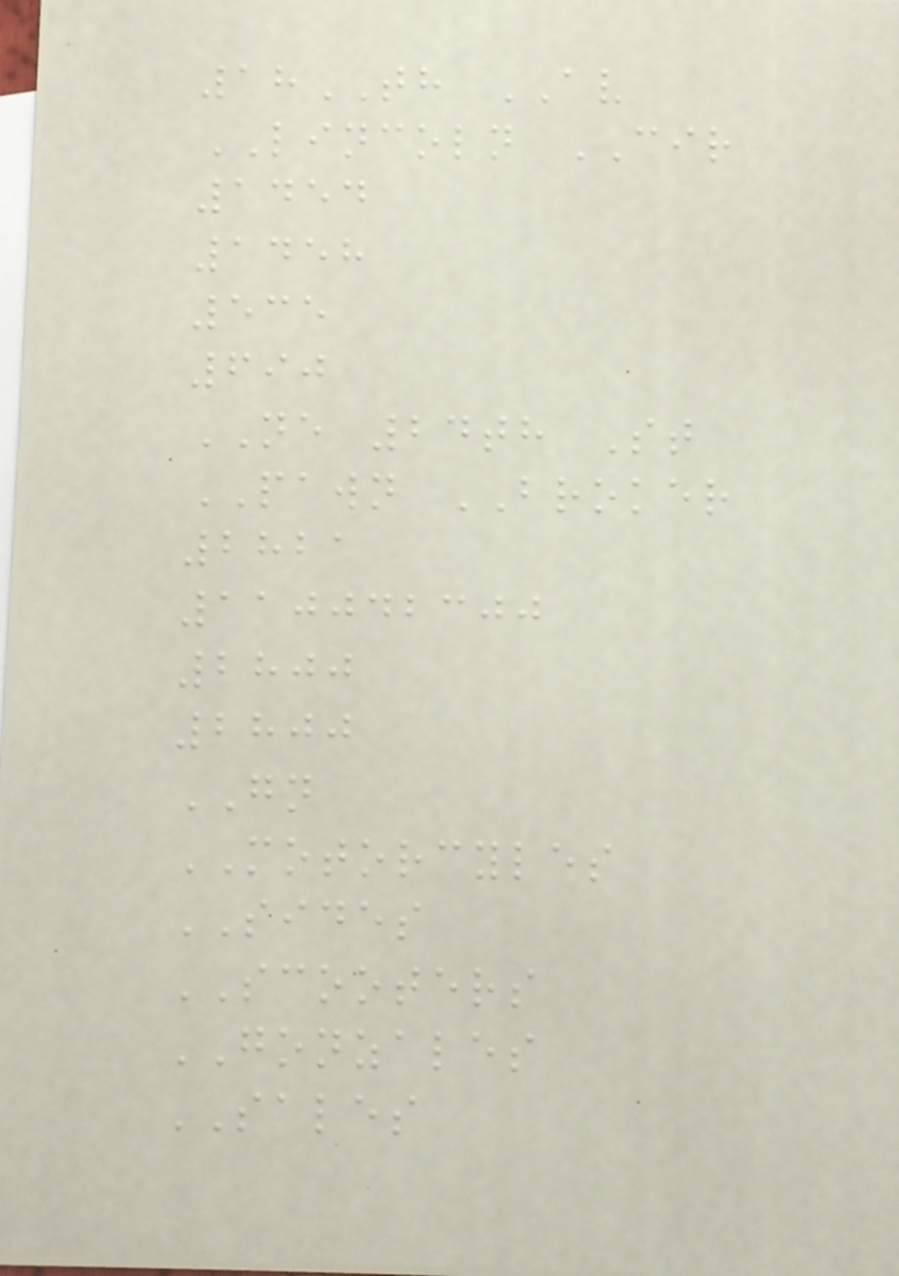18TH AV
LINCOLN CIR
1454
1458
535
690
NE 24th St
PAWN BROKER
2821
110042300
2800
2800
GN
MOTORCYLES
SIDES
SCOOTERS
GONZALES
SALES
